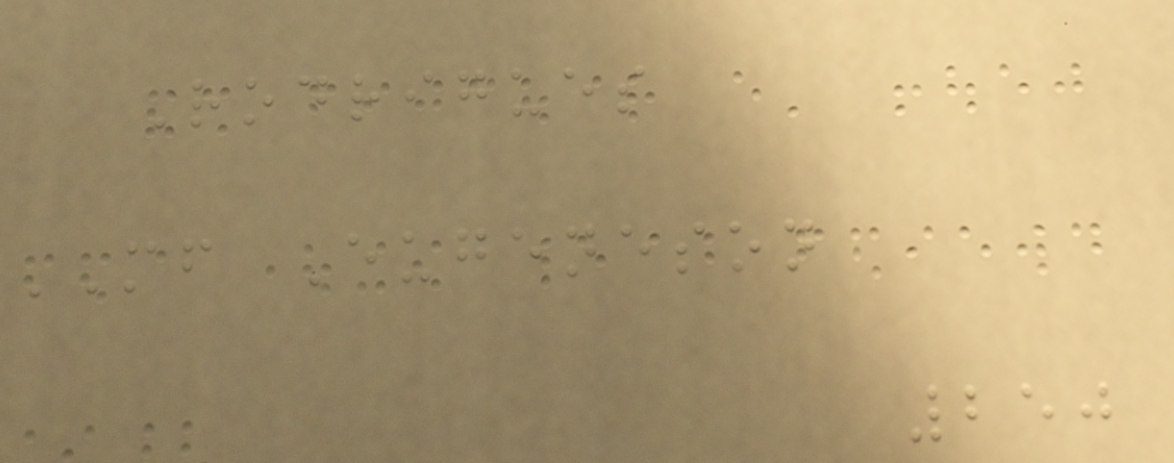Rodrigues
MF Eugeneson
250
